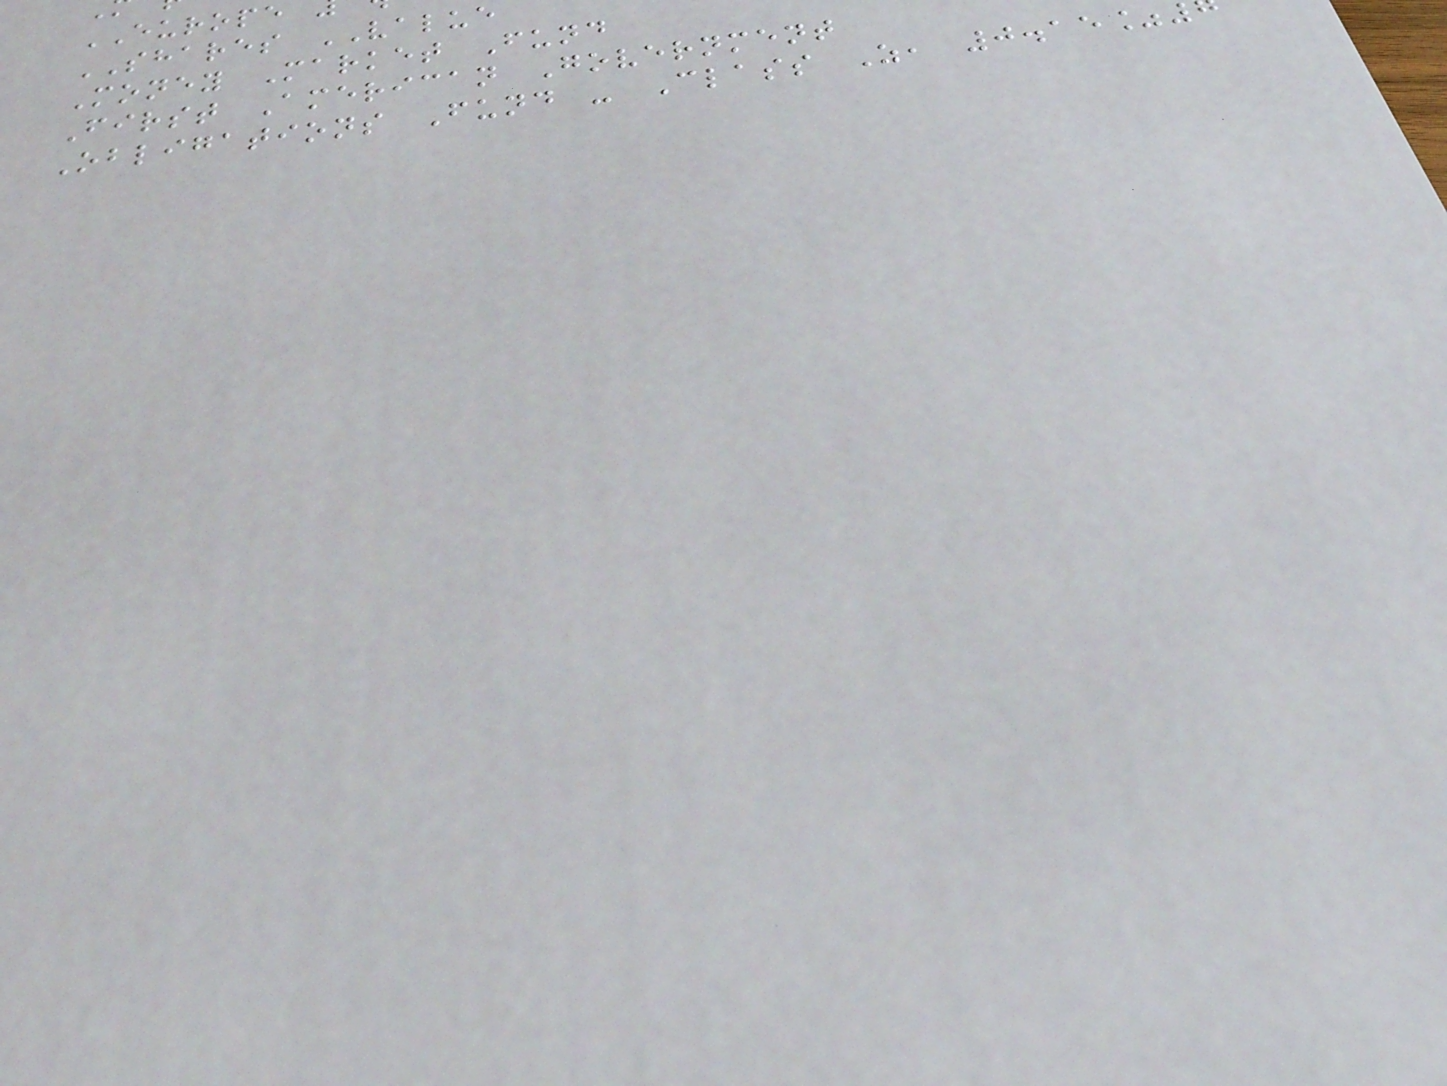SHARES VALUE
Money Market Fund
First American Government
Obligations Fund - Class Z, 0.15%
